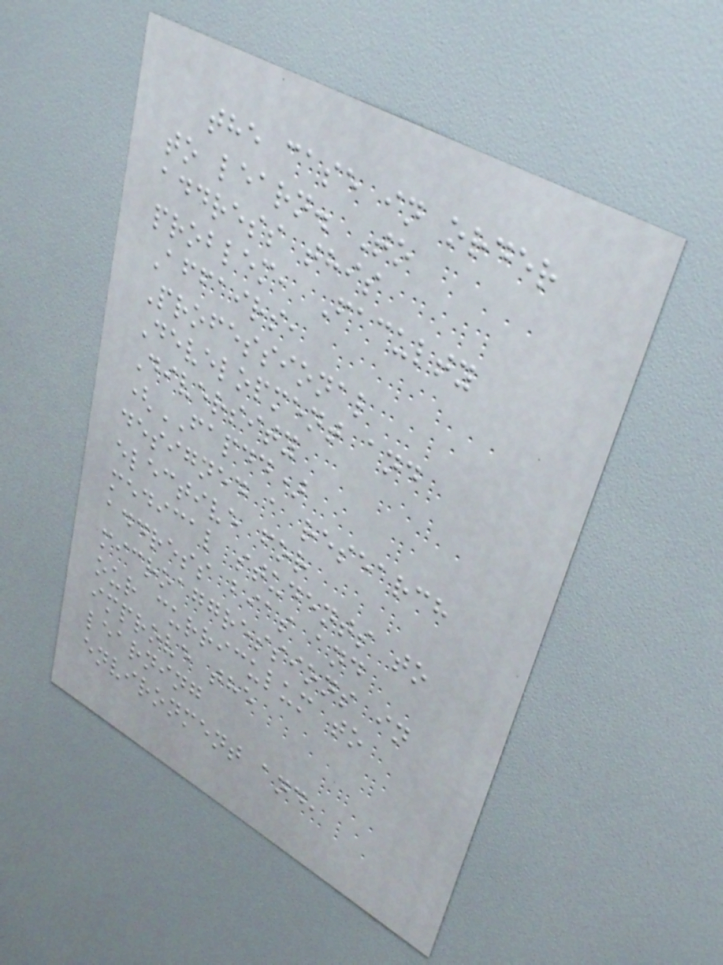the case in order
to learn. To
address this
problem, Faculty
Affairs,
Professional
Development and
Diversity
(FAPDD)
designed a research
elective for
medical students to
address bias and
microaggressions in
our curriculum to
improve the
learning
environment and,
